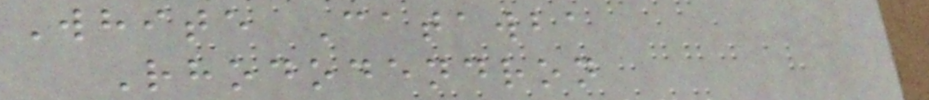White Catawba
Rhododendron
